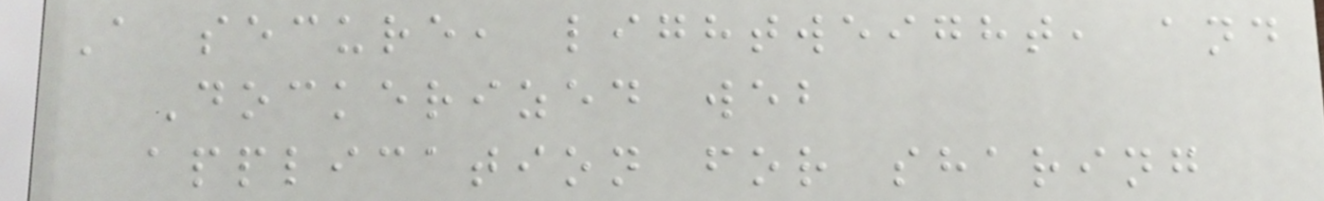A secure, lightweight, and
Dockerized web
application for sharing
